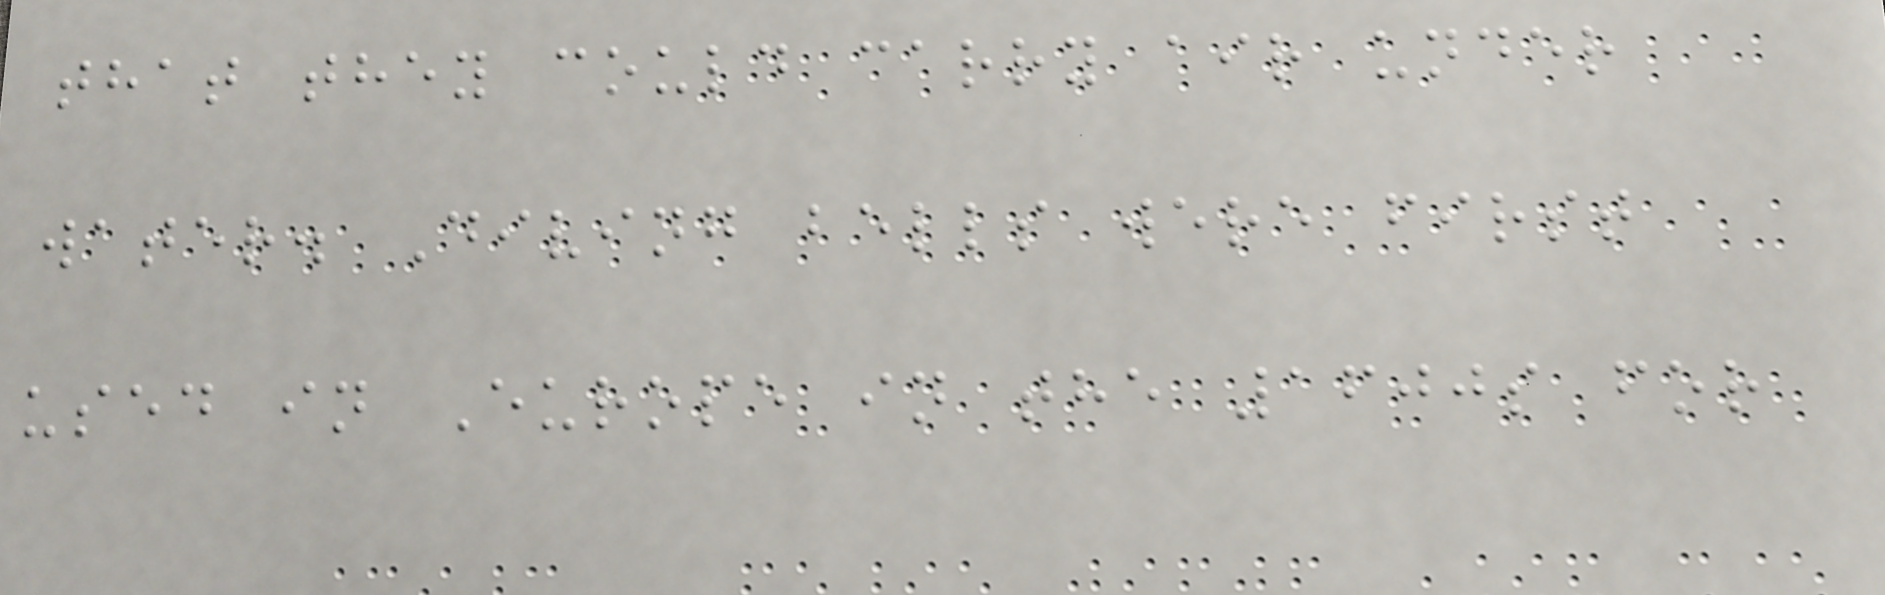that they could carry air under
water. Diving bells were first
used in Europe in the 1600s for
